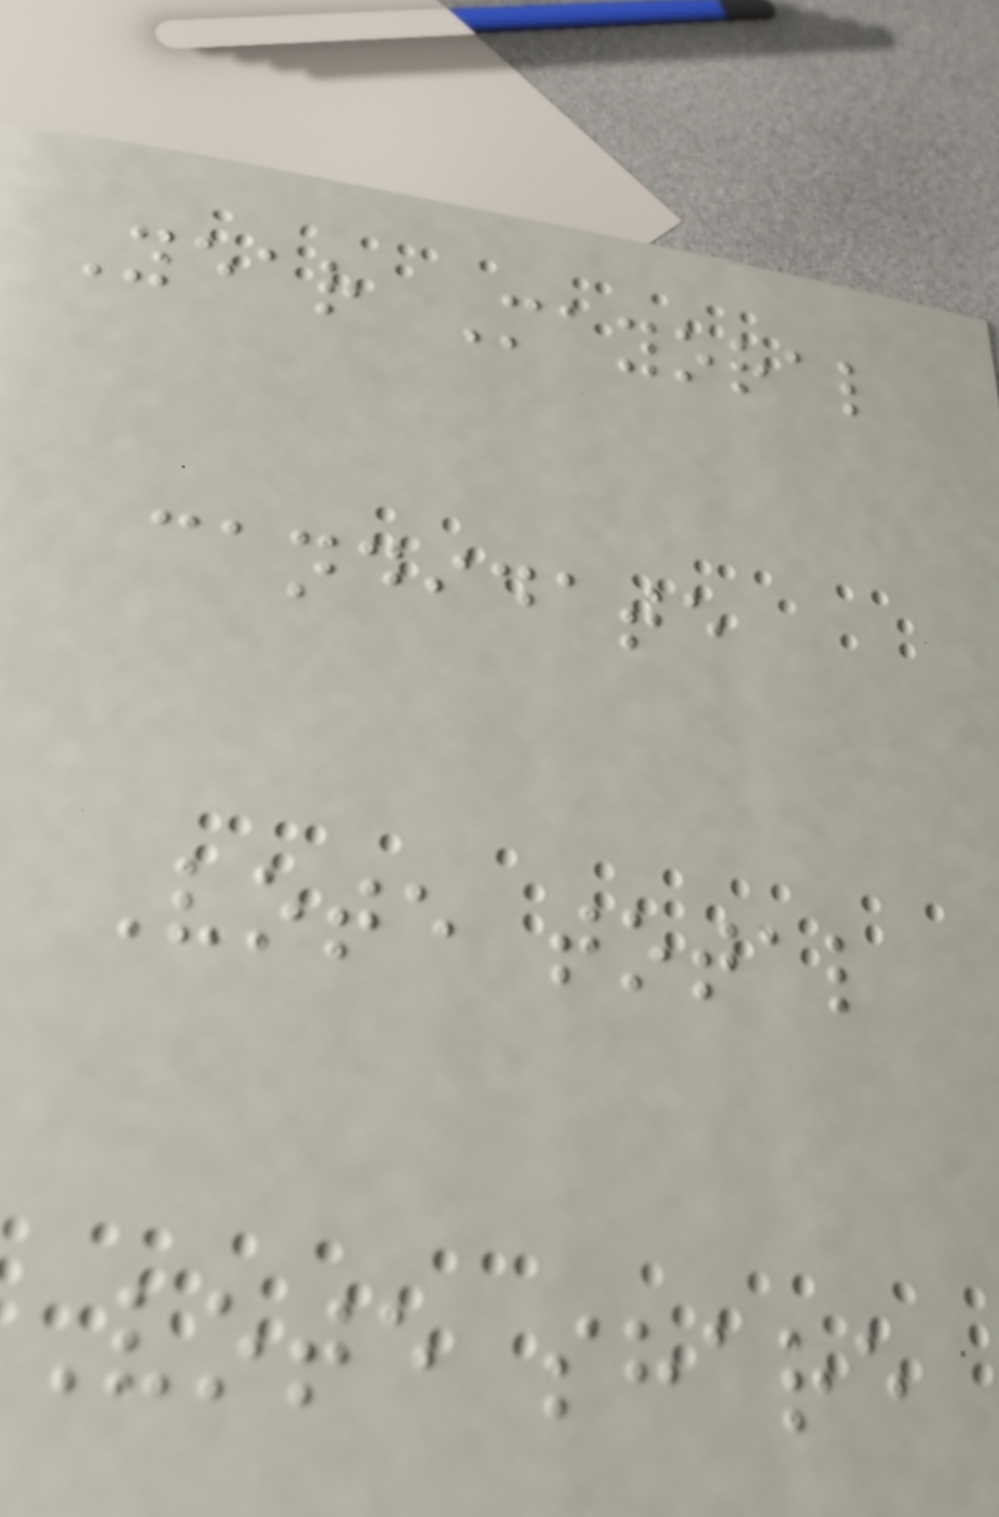Year Mayoral
candidate
Vote total
Vote share
